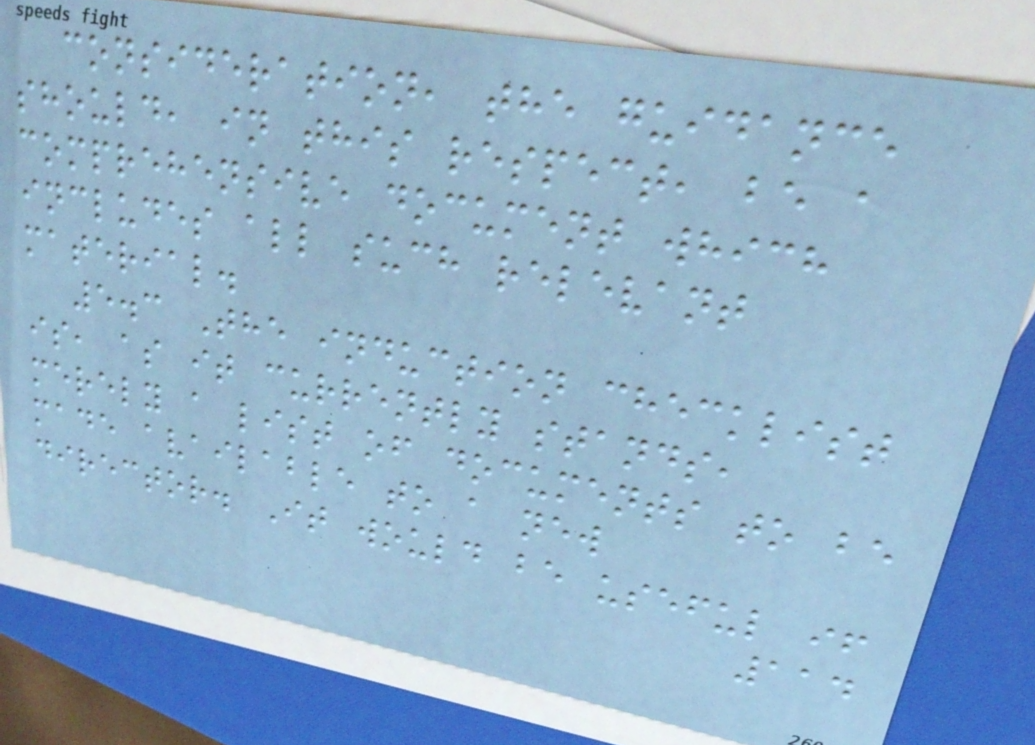consideration, the guidance
should, in this respect, be a
comprehensive document which
includes all such relevant
material.
5.3 The induction checklist
is, as it currently stands,
merely a list of documents to be
made available to a new
director. It would be useful if
114
